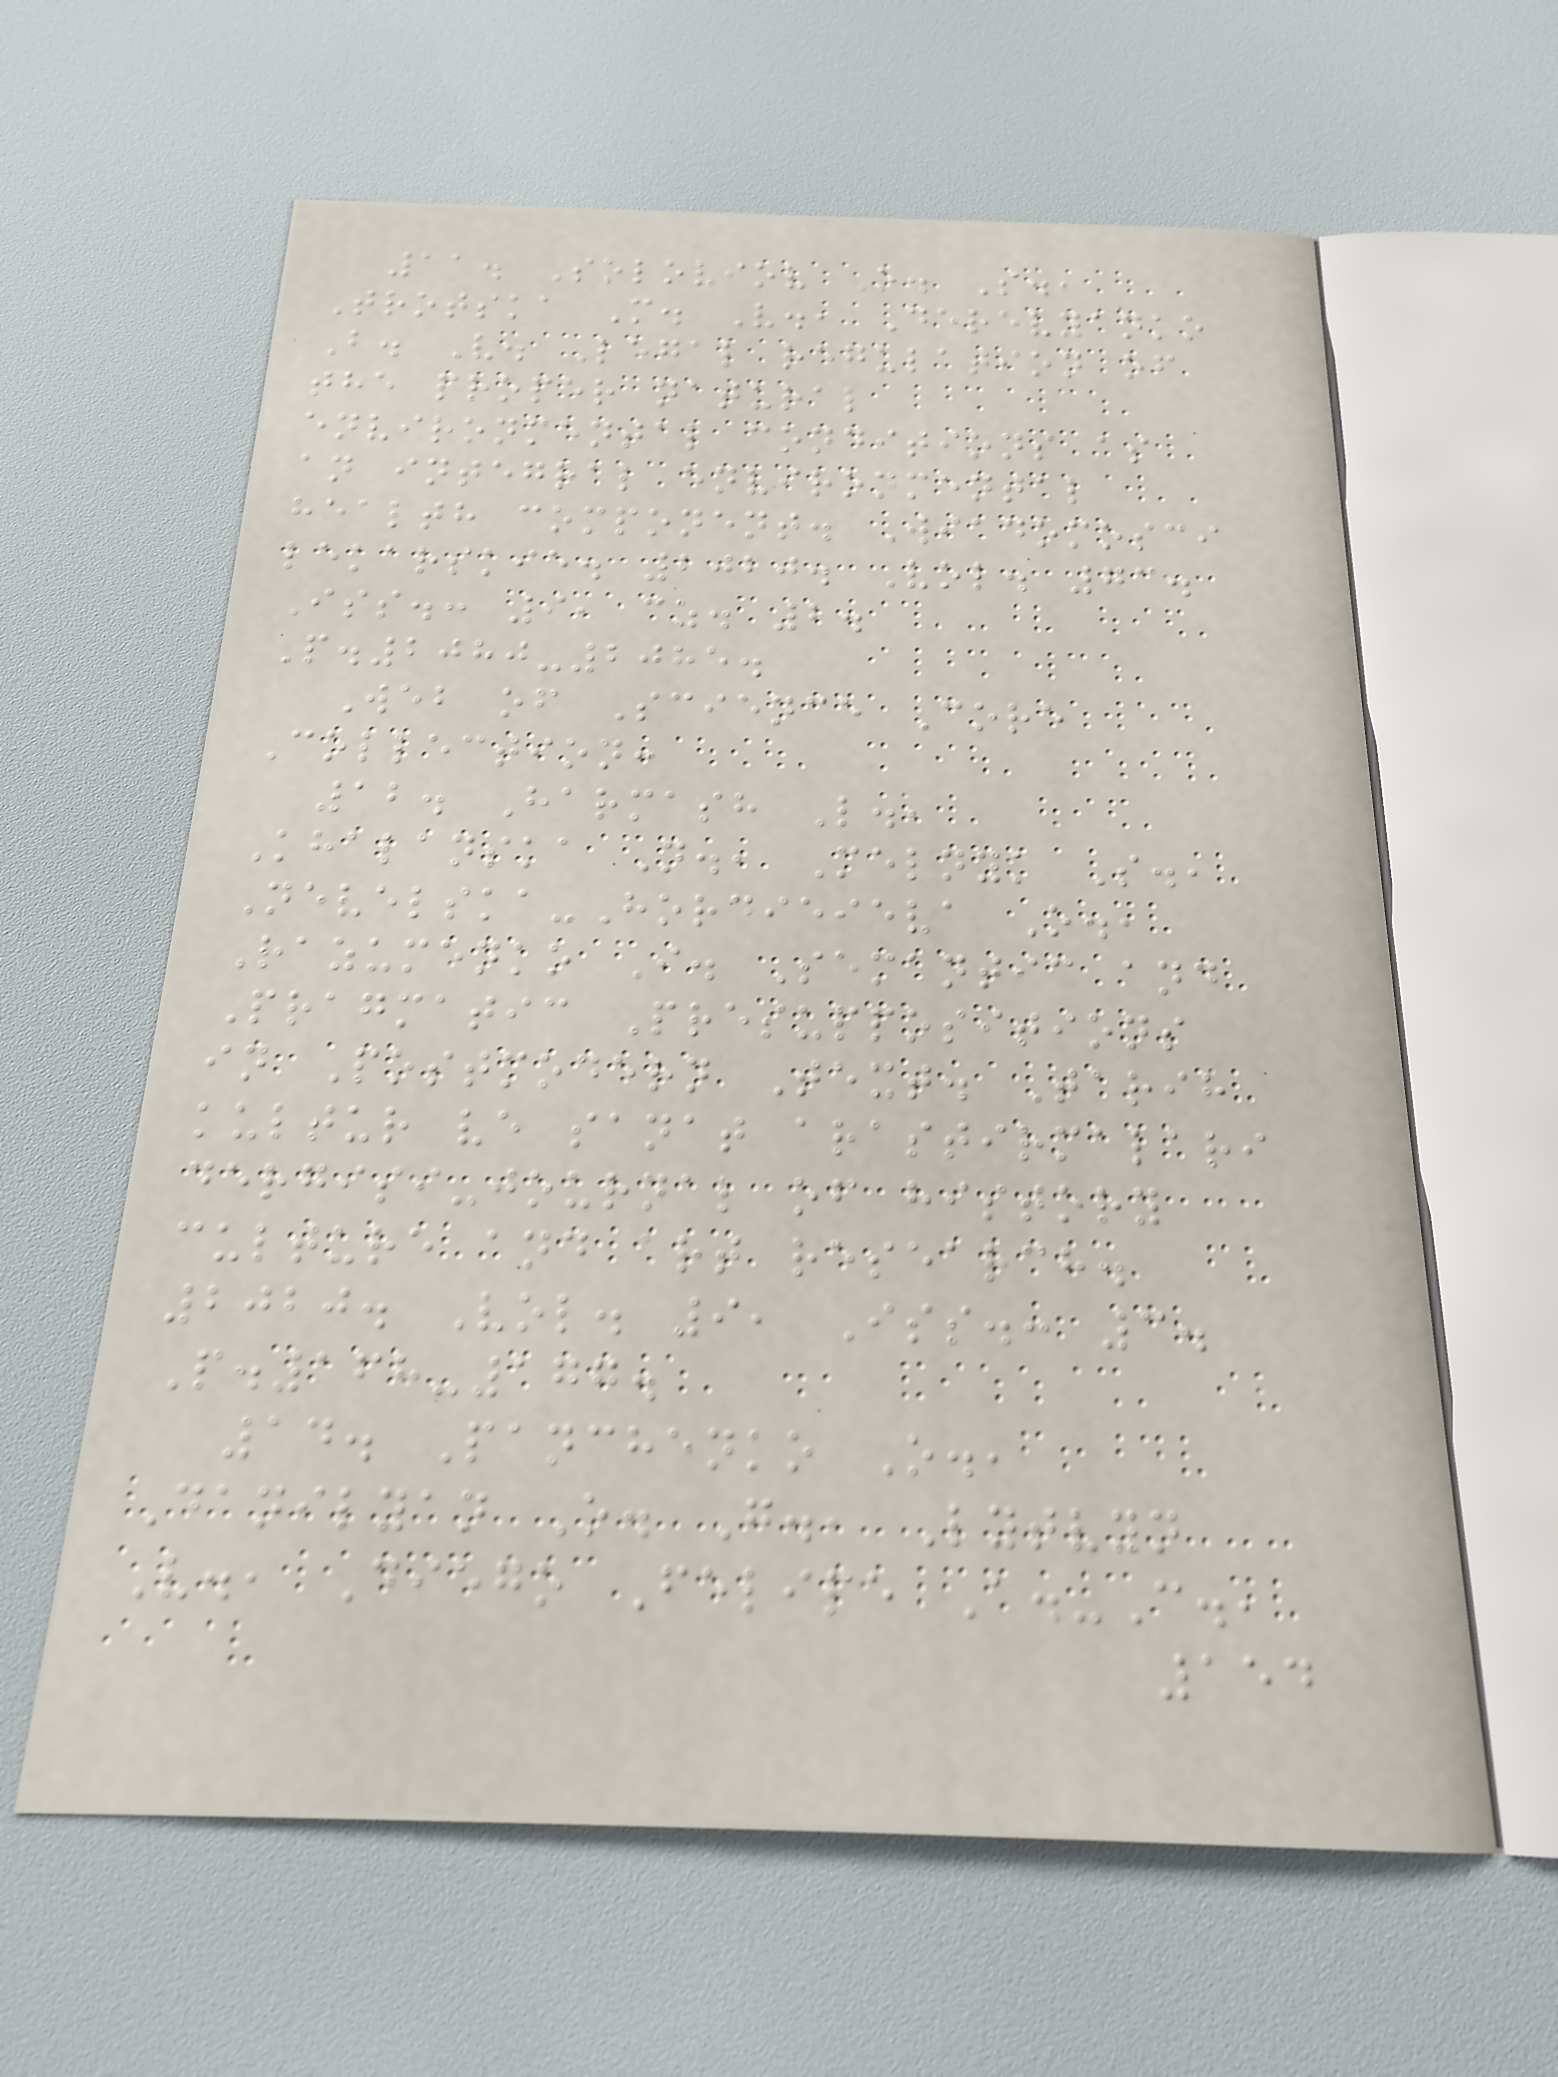11. Soloviov O. S.,
Trotska M. V., Derevyanko
B. V. Legal regulation of
the proper natural
environmental conditions as
an integral environmental
health component. Wiadomosci
lekarskie. 2020. Vol. 73.
Iss.: 9, cz. 2.
P.2080-2085.
Web of Science Core
Collection:
12. Harmash L.,
Khalanska N., Melnyk S.,
Nevelska-Hordieieva O.,
Razumenko I. Semantic and
Pragmatic Presuppositions
in Postmodern Text. Tarih
kultur ve sanat arastirmalari
dergisi-journal of history
culture and art research.
2020. Vol. 9, Iss.: 3.
P.168-177.
14. Panchenko O.,
Danilyan O. G., Lytvyn
V., Diego Felipe A.-C.,
154
